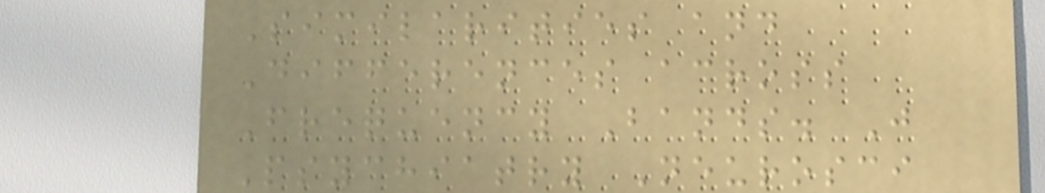Similarities and
Differences across
Frequency Bands. J
Psychiatry Neurosci
